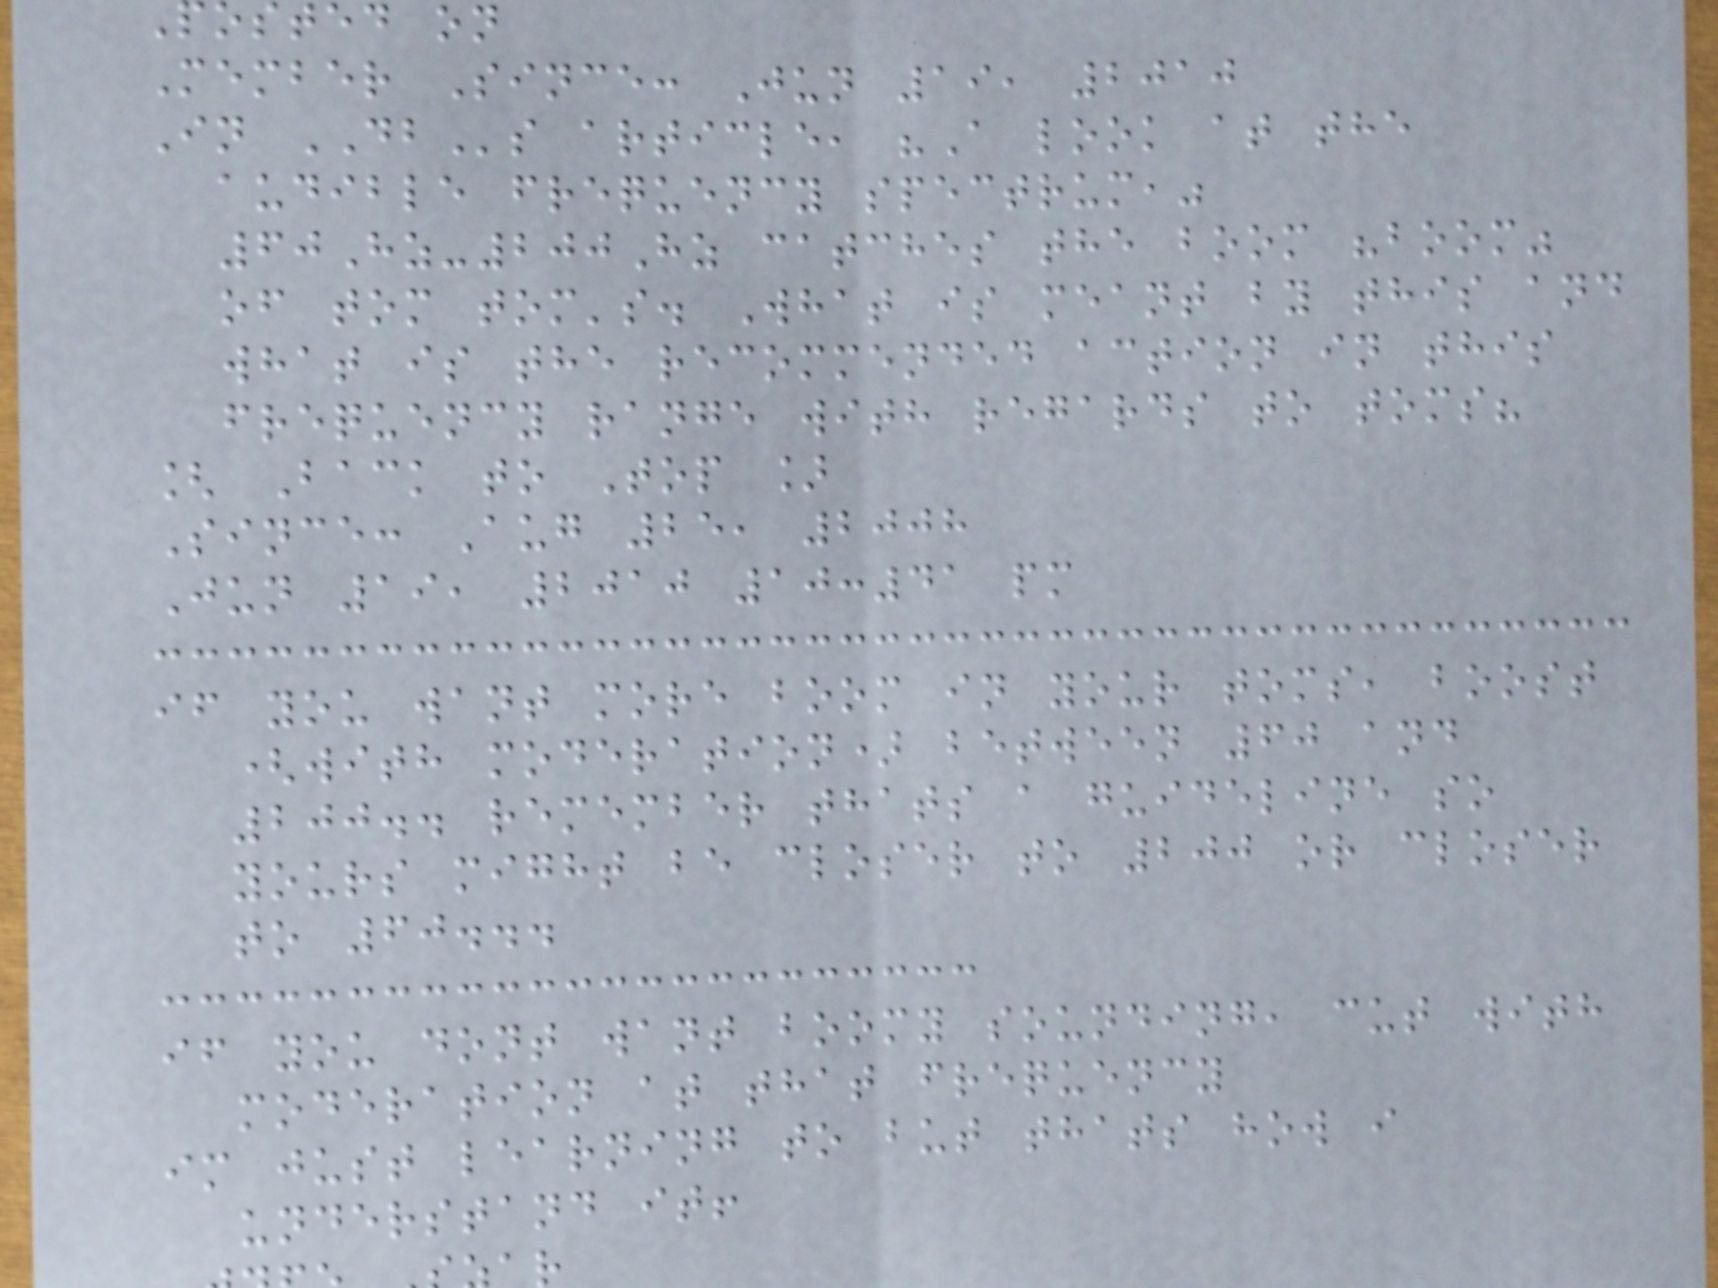sted on
Member Since: Jun 19, 2010
In DBs article, "A look at the
audible frequency spectrum,"
60Hz-200Hz catches the boom "boom"
of tom tom's. What is meant by this and
what is the recommended action in this
frequency range with regards to toms?
[ Back to Top ]
Since: Aug 25, 2008
Jun 19, 2010 10:41 pm
if you want more boom in your toms, boost
(with moderation) between 60 and
200.. remember thats a guideline so
yours might be closer to 200 or closer
to 60...
if you dont want boomy sounding, cut with
moderation at that frequency
im just learning to but thats how i
understand it!
